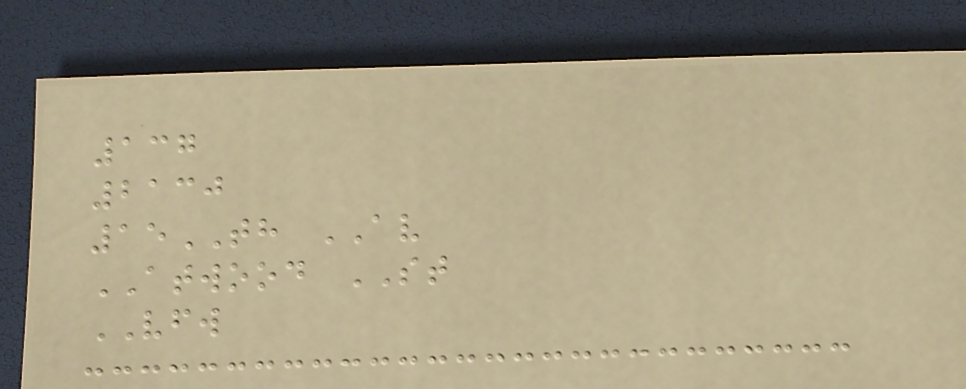137
2130
15TH AV
ATWOOD ST
VFW
